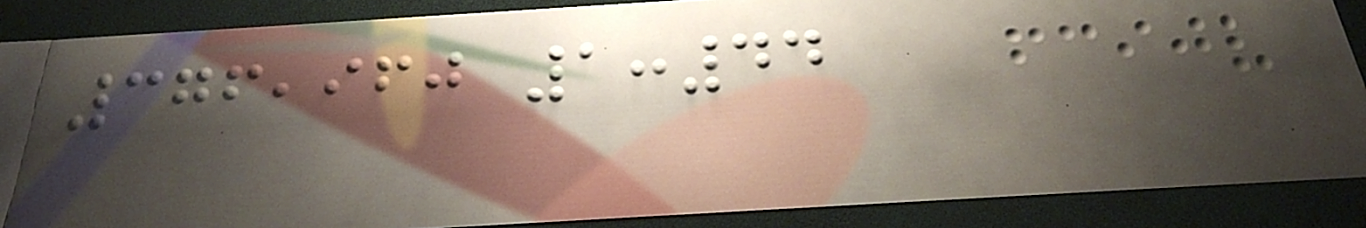376,960 1:44
